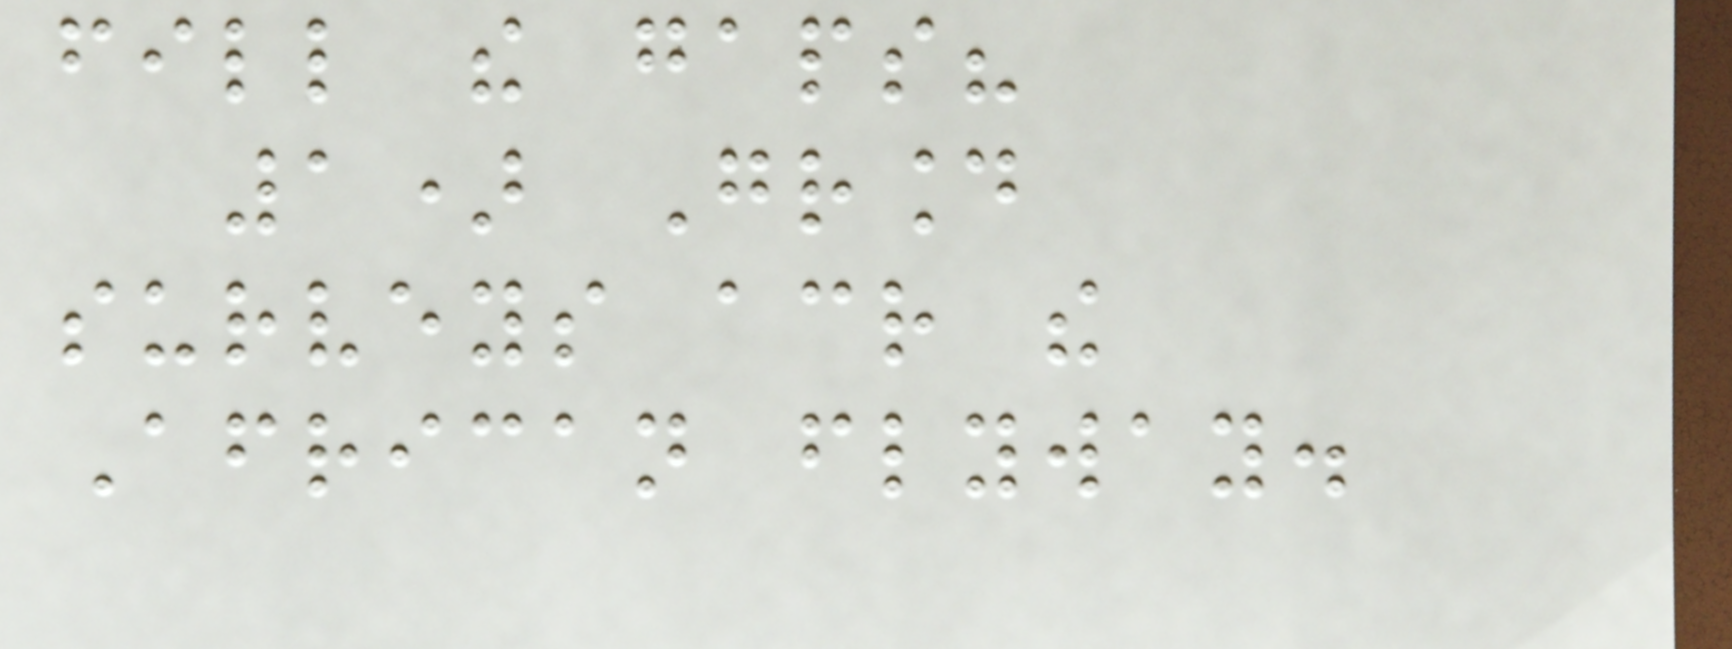fill the gaps?
1) Ground
surveys across the
African flyway.
